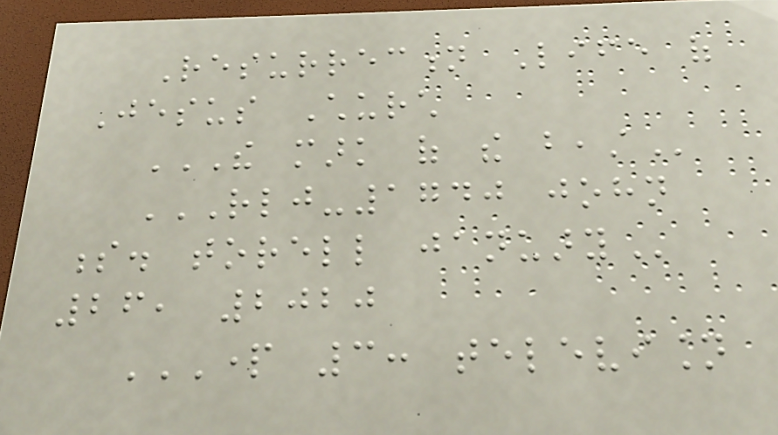Resurrection Life of
Jesus Church
THE MARK OF THE BEAST
RLJ-1740 JOHN
S. TORELL JANUARY
26, 2020
PART 3: TELEVISION
